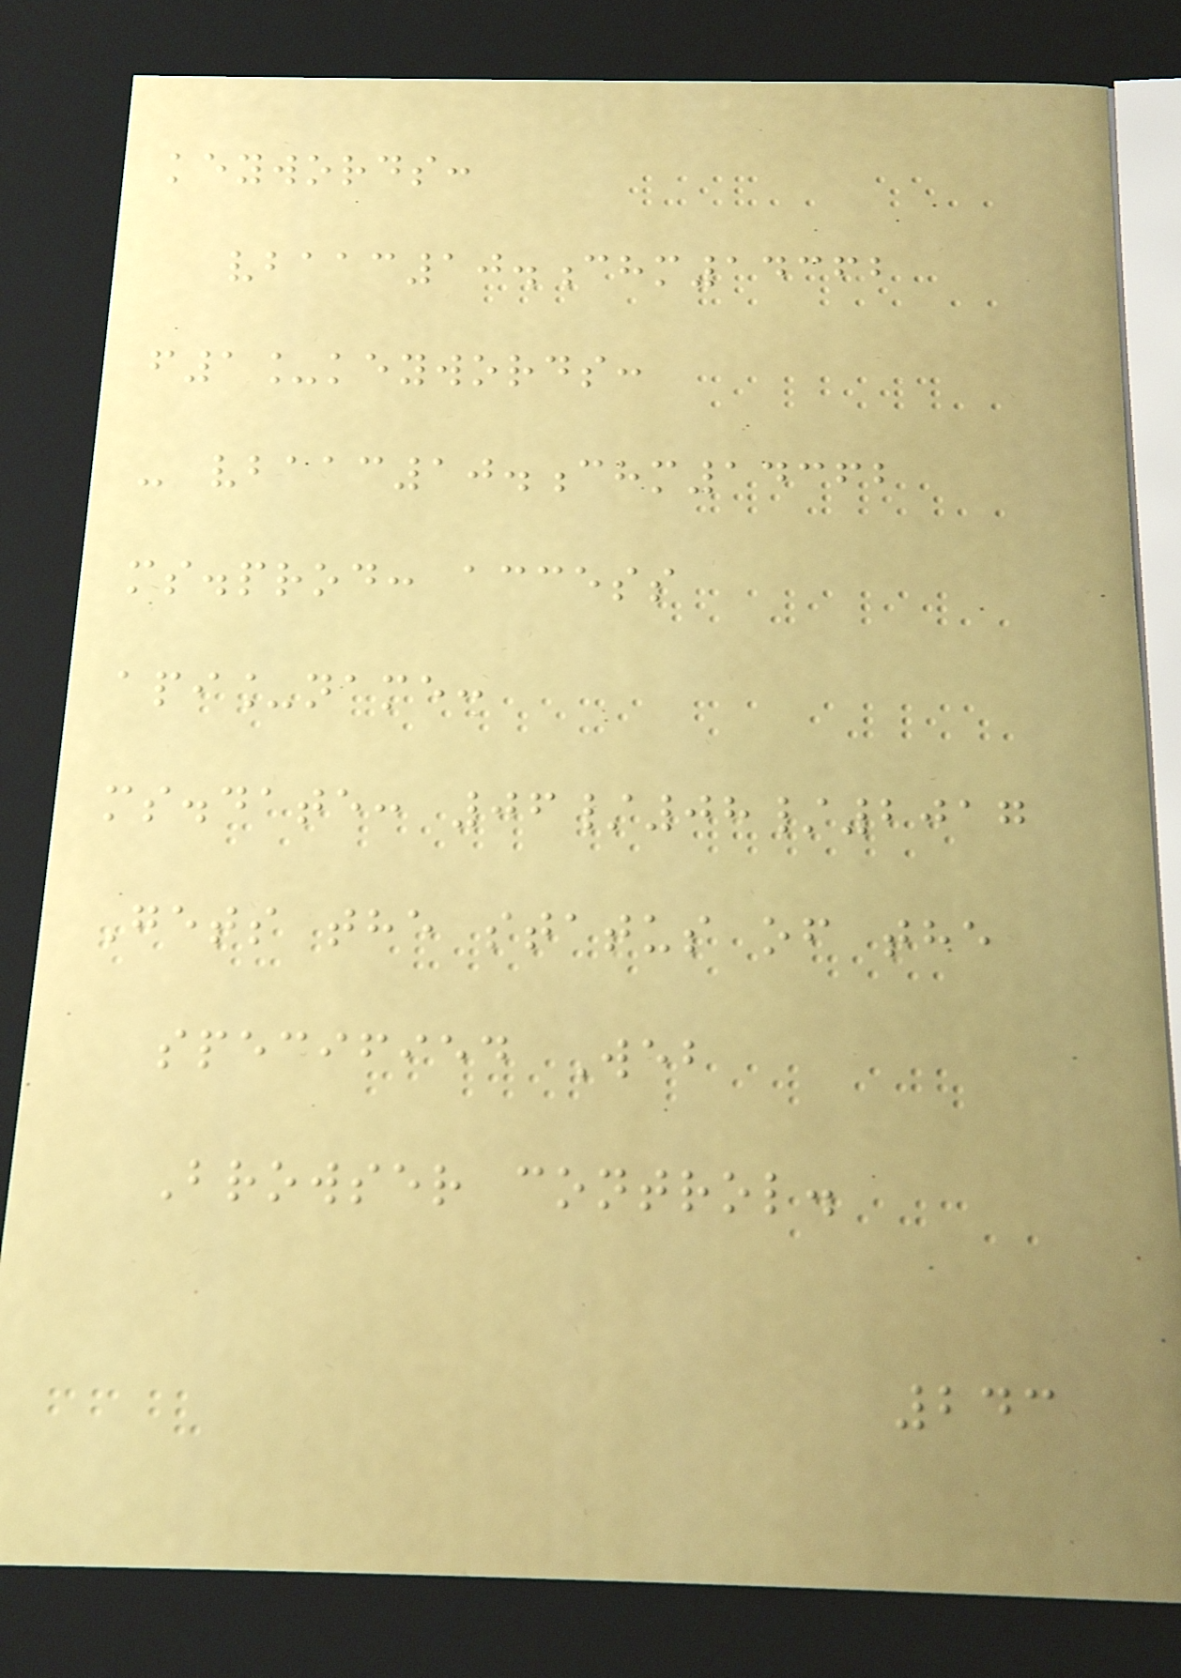keywords:
vbaac10.chm14362
f1_keywords:
- vbaac10.chm14362
ms.prod: access
api_name:
ms.date: 06/08/2017
Gets the status of the
specified Web
Browser control.
243
